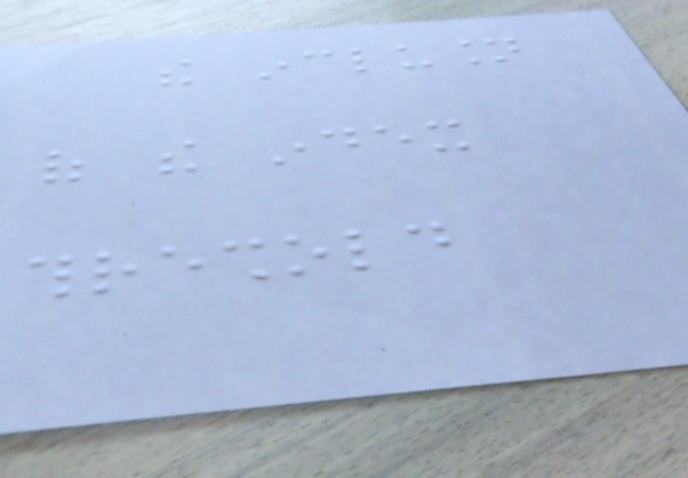the inclusion
of the index
threshold
